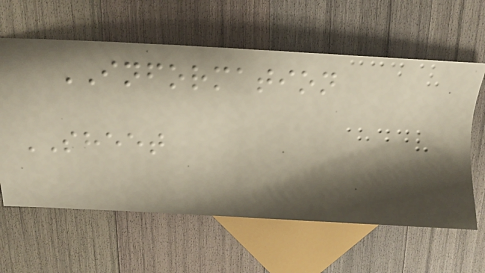INFORMATION
SHEET
